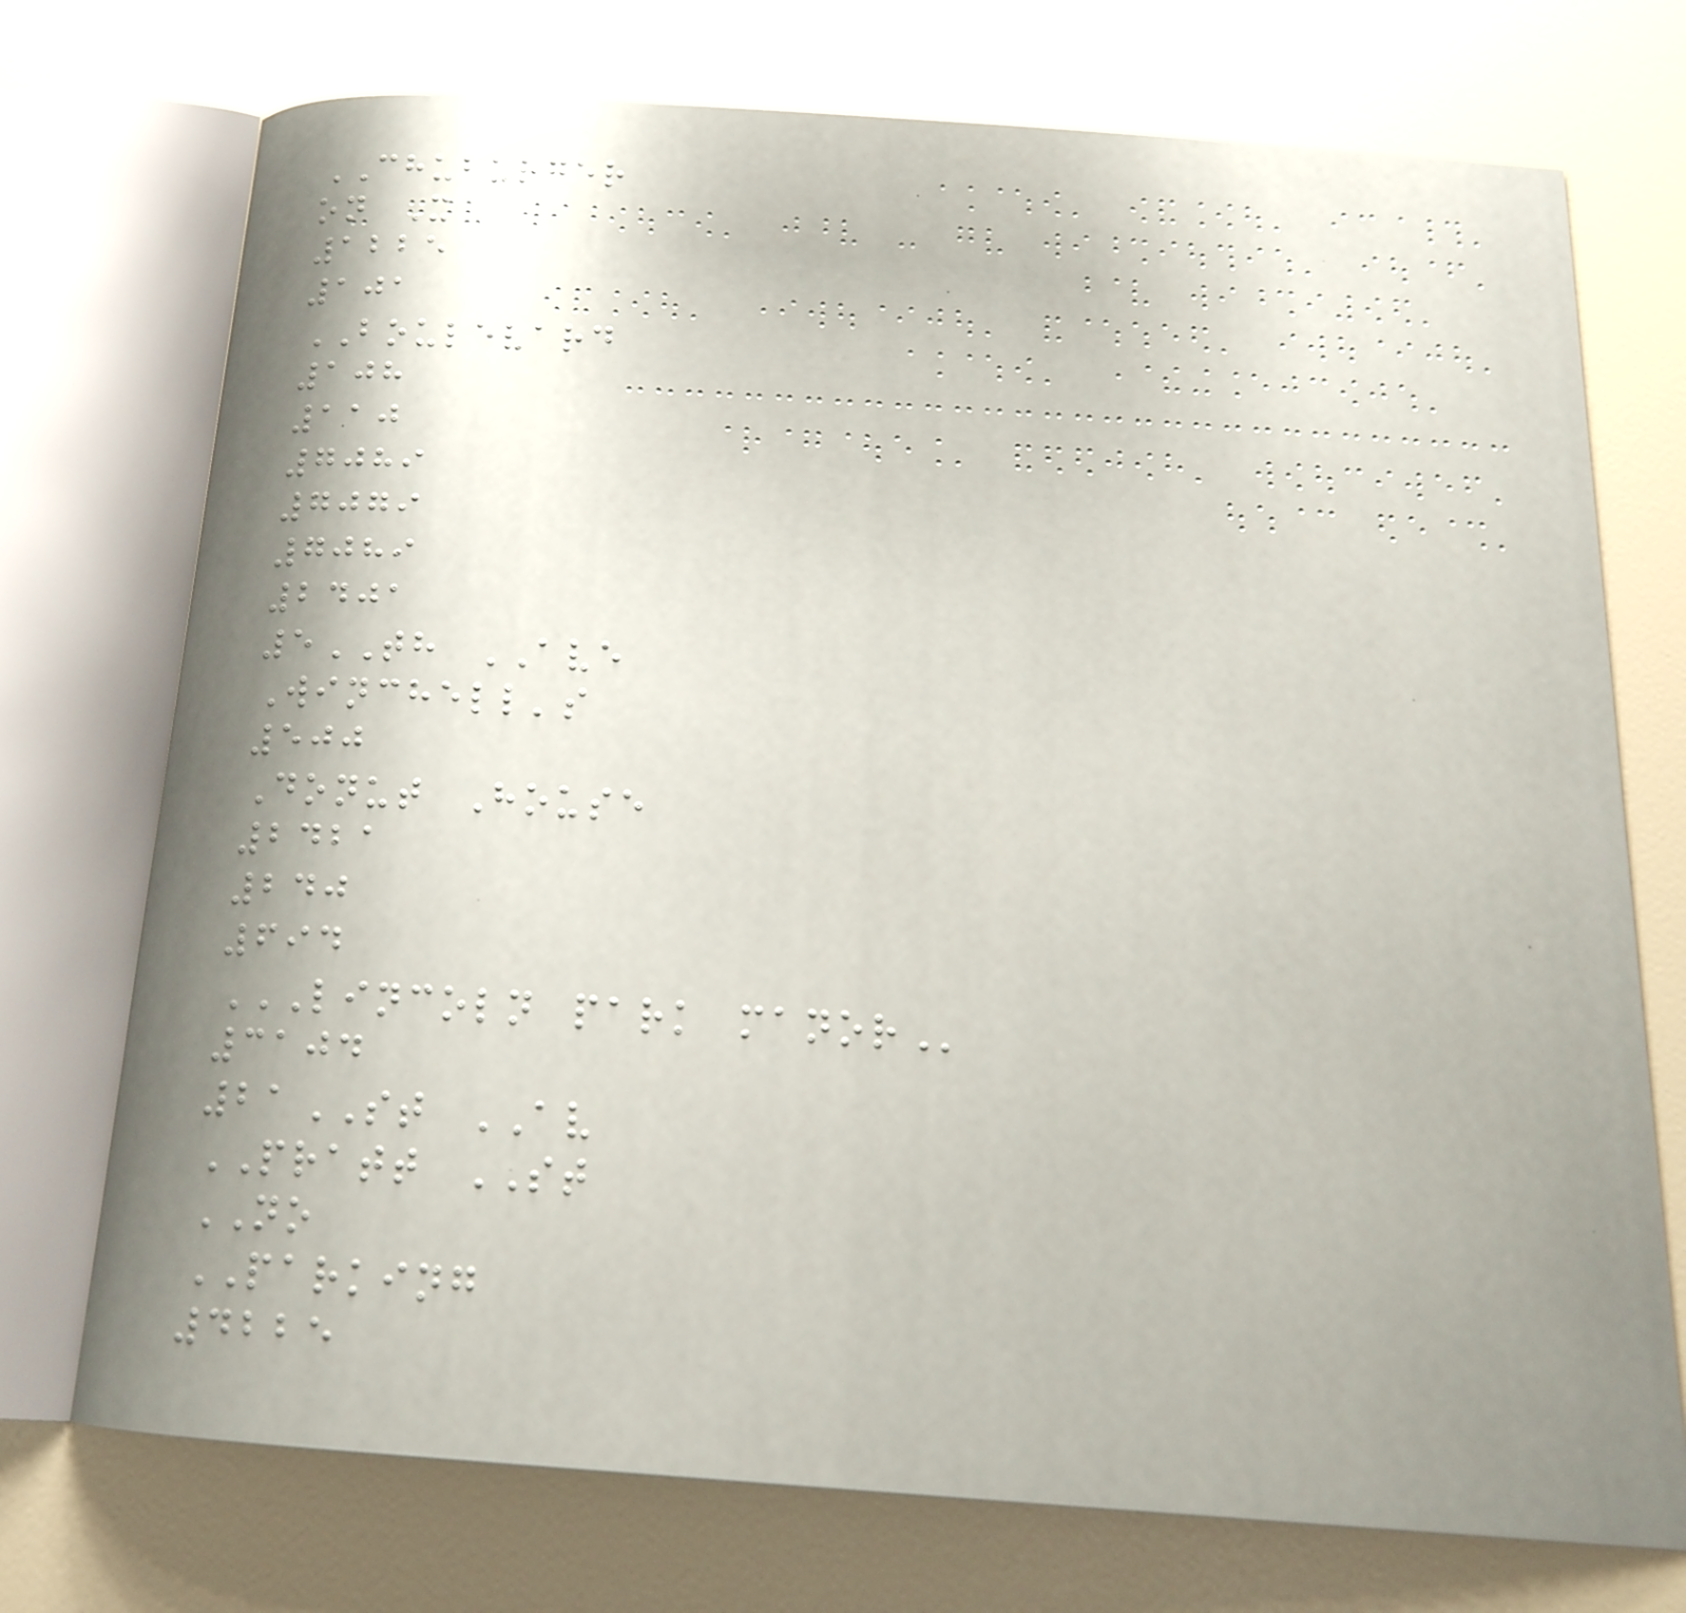CHUBURGER
on X
1225
101
BOULEVARD
108
110
7089
7079
7089
2401
5TH AVE
Winchell's
500
Donut House
2421
240
694
LINCOLN PARK MANOR
3104
21ST AV
PRATT ST
NO
PARKING
4225
